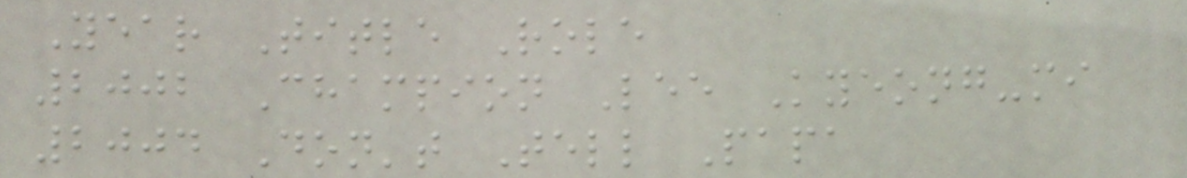Year Title Role
2002 Champion Lee Kyeong-mi
2004 Don't Tell Papa
